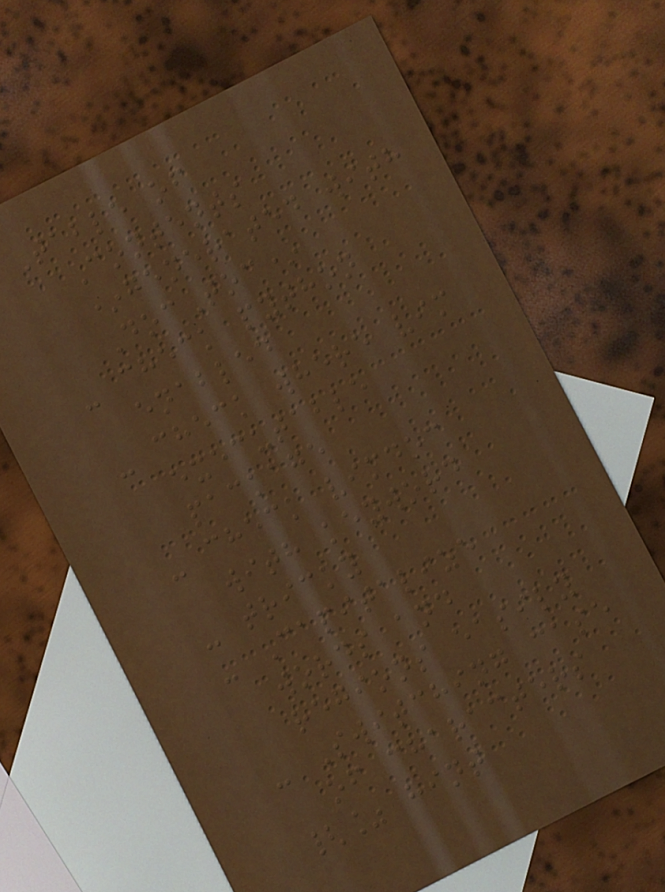Table of
Contents
*generated with
DocToc*
- check python
enabled
- check where vim
executable
package
- check vimdoc
with keyword
- tricky
- Capitalize
words and
regions easily
- Switching case
of characters
{% hint
